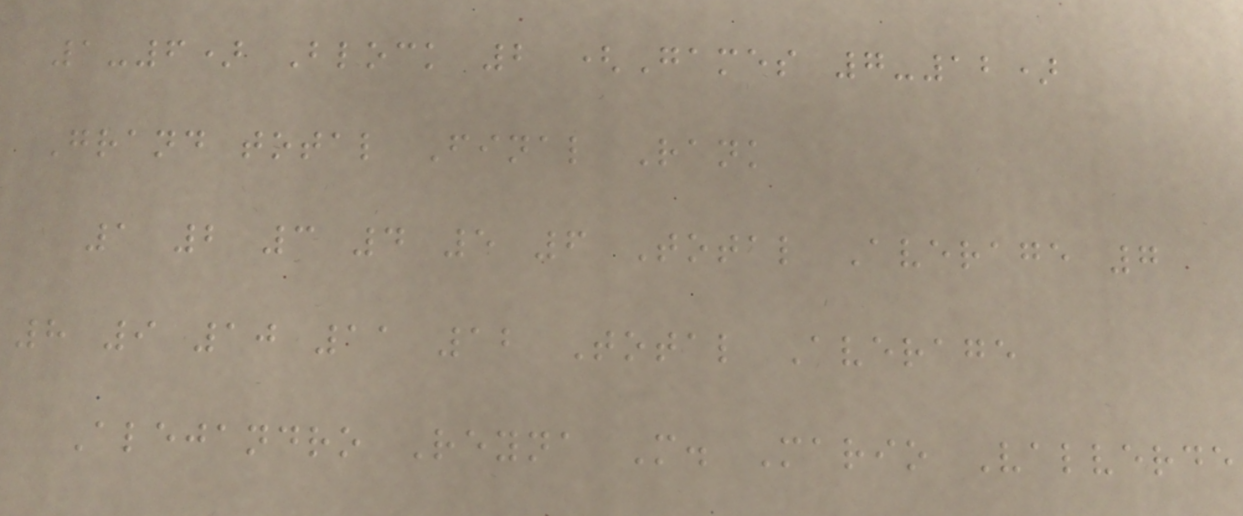1-6) Block 2 (Games 7-12)
Grand total Final Rank
1 2 3 4 5 6 Total Average 7
8 9 10 11 12 Total Average
Alejandro Reyna M. Mario Valverde
